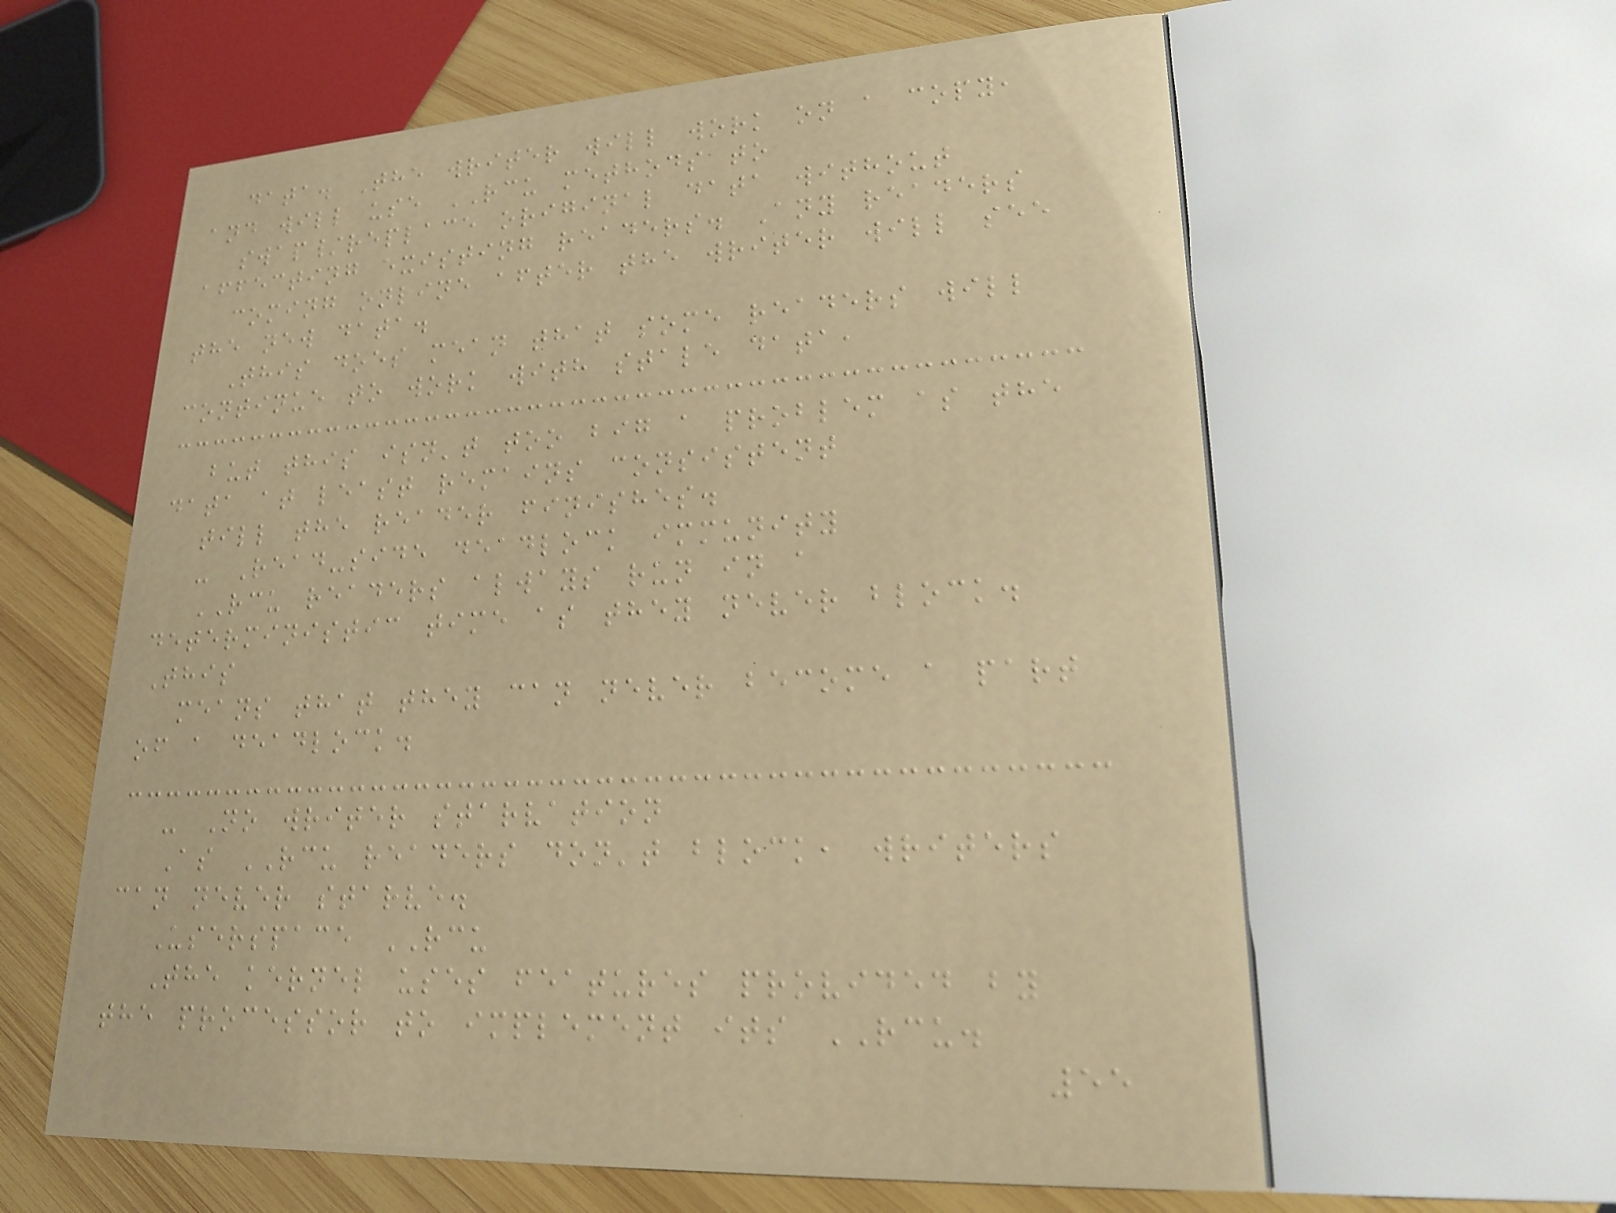data. The writer will work on a copy,
and will use RCU methods to
swap/replace original data without
affecting existing readers. Any readers
coming online after the writer will see
the new data.
This does mean that some readers will
continue to work with stale data,
but this isn't too big a problem as the
data at least remains consistent
till the reader finishes.
- Read-side deadlock immunity
RCU readers always run in a
deterministic time as they never block.
This
means that they can never become a part
of a deadlock.
- No writer starvation
As RCU readers don't block, writers
can never starve.
Userspace RCU
The kernel uses features provided by
the processor to implement its RCU.
55
